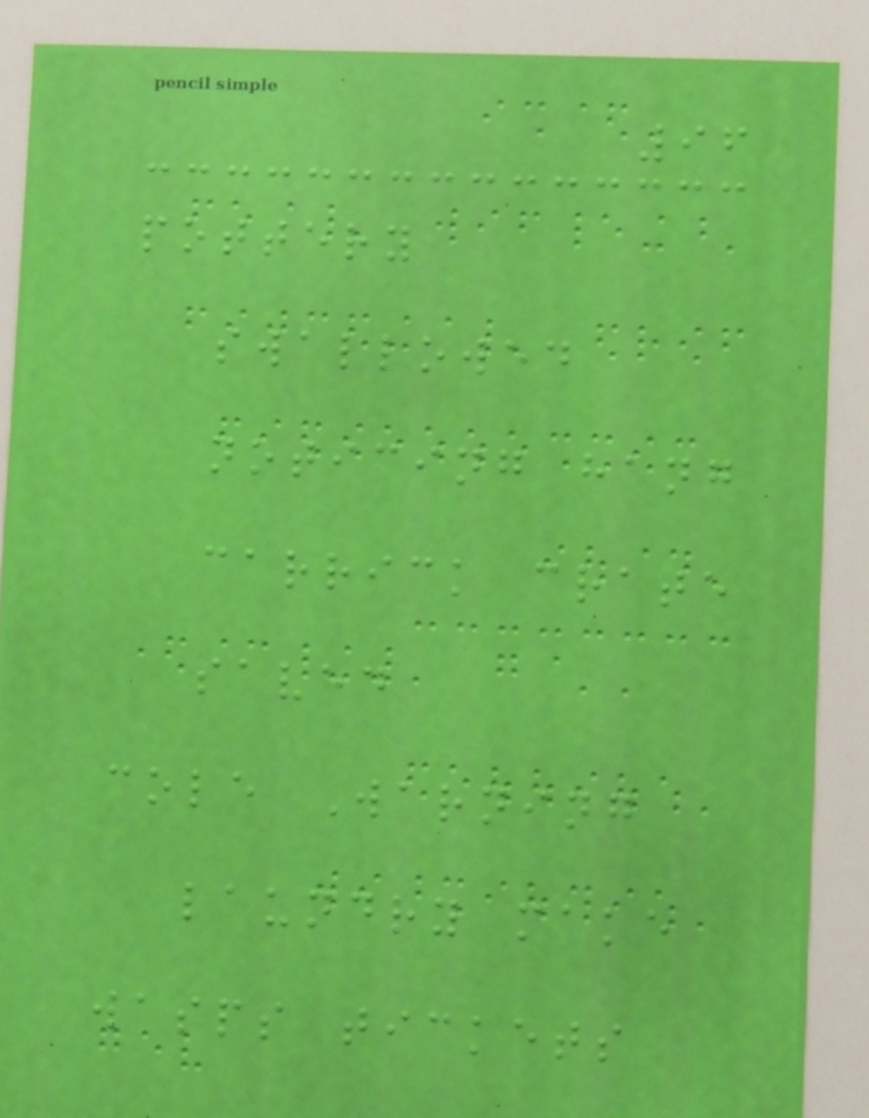96
pottery
swallowed
noticing hang
carrick crate
saved
cole Warning
laundry make
wasps tickets
